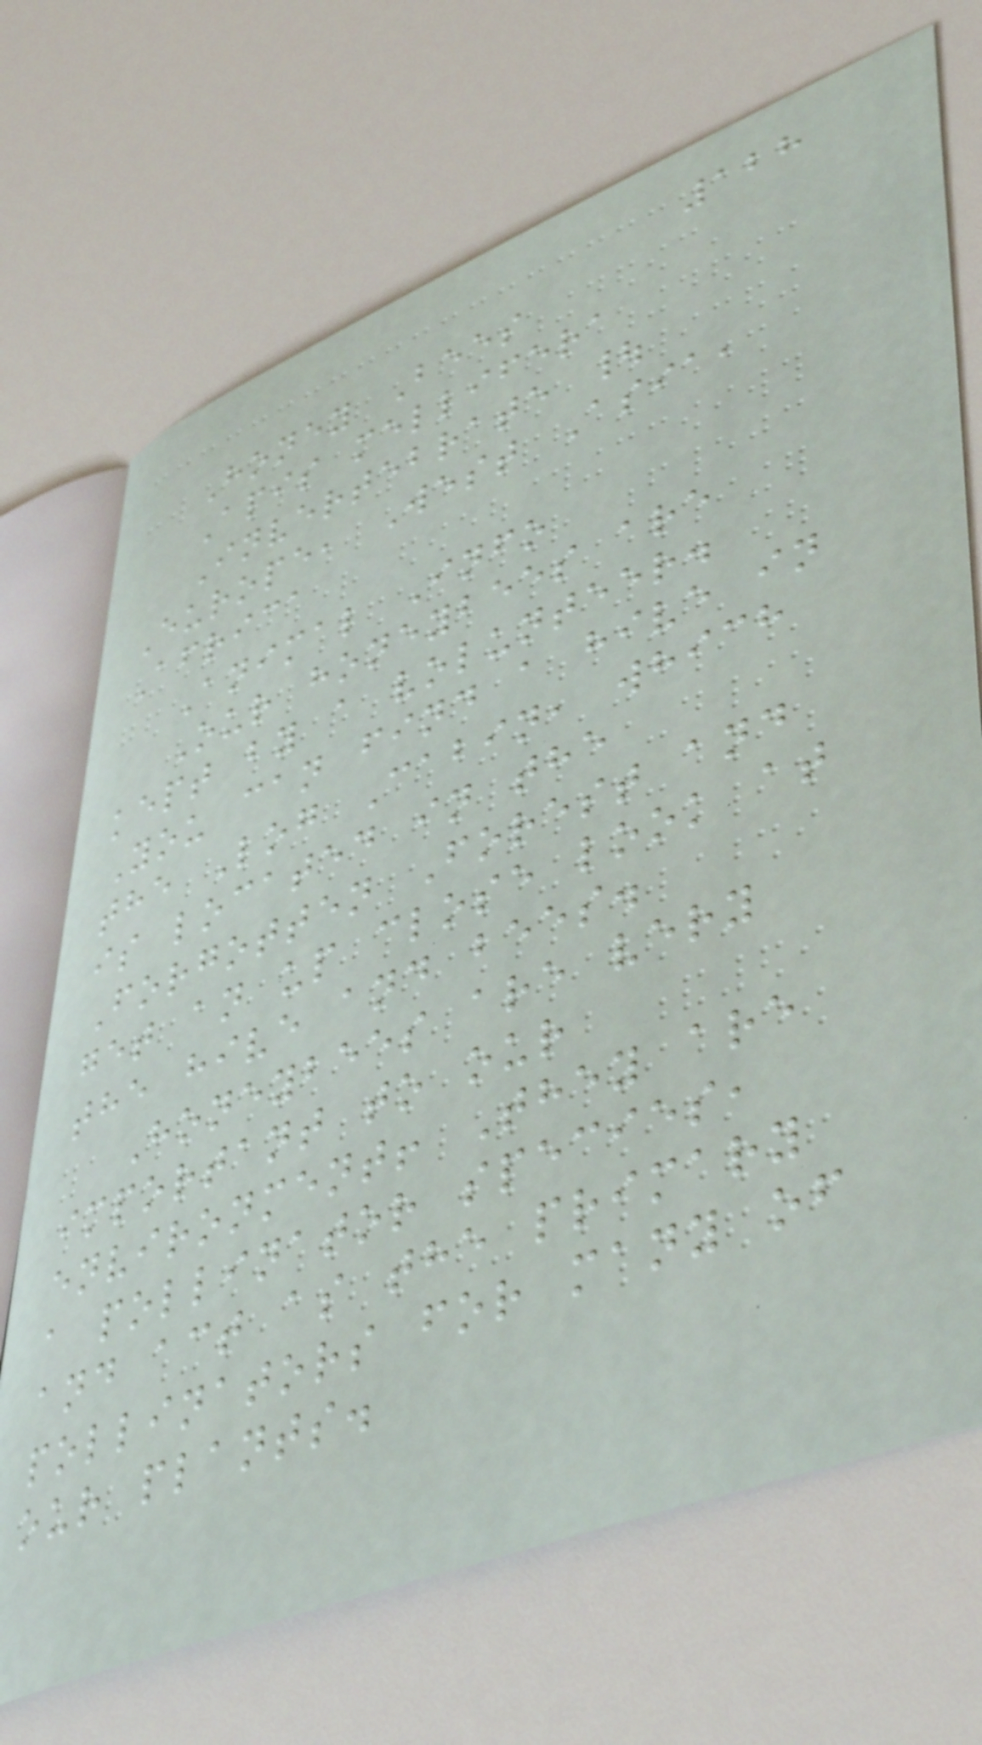128
Honey Bees
Apis mellifera
Invertebrate |
Europe, West Asia,
Africa
Animal Info
Our honeybees are
kept by a volunteer.
You can find a hive in
the Log Cabin, which
is located in the
Forgotten Forest and
get an up close look at
the hive and bees.
Honeybees are very
important to our
environment! They are
a pollinator species,
and act as the primary
pollinators for many of
our plants.
